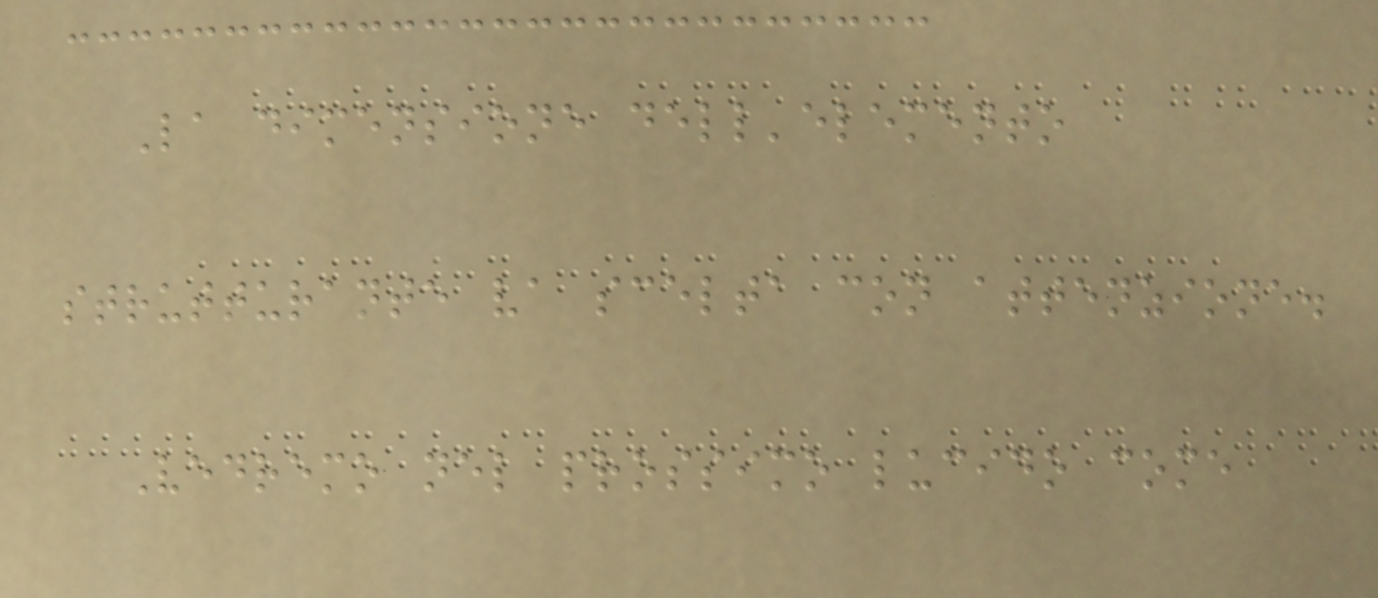La dimensione dell'elemento
strutturante va scelta con attenzione.
Vedremo nel prossimo lucido come
